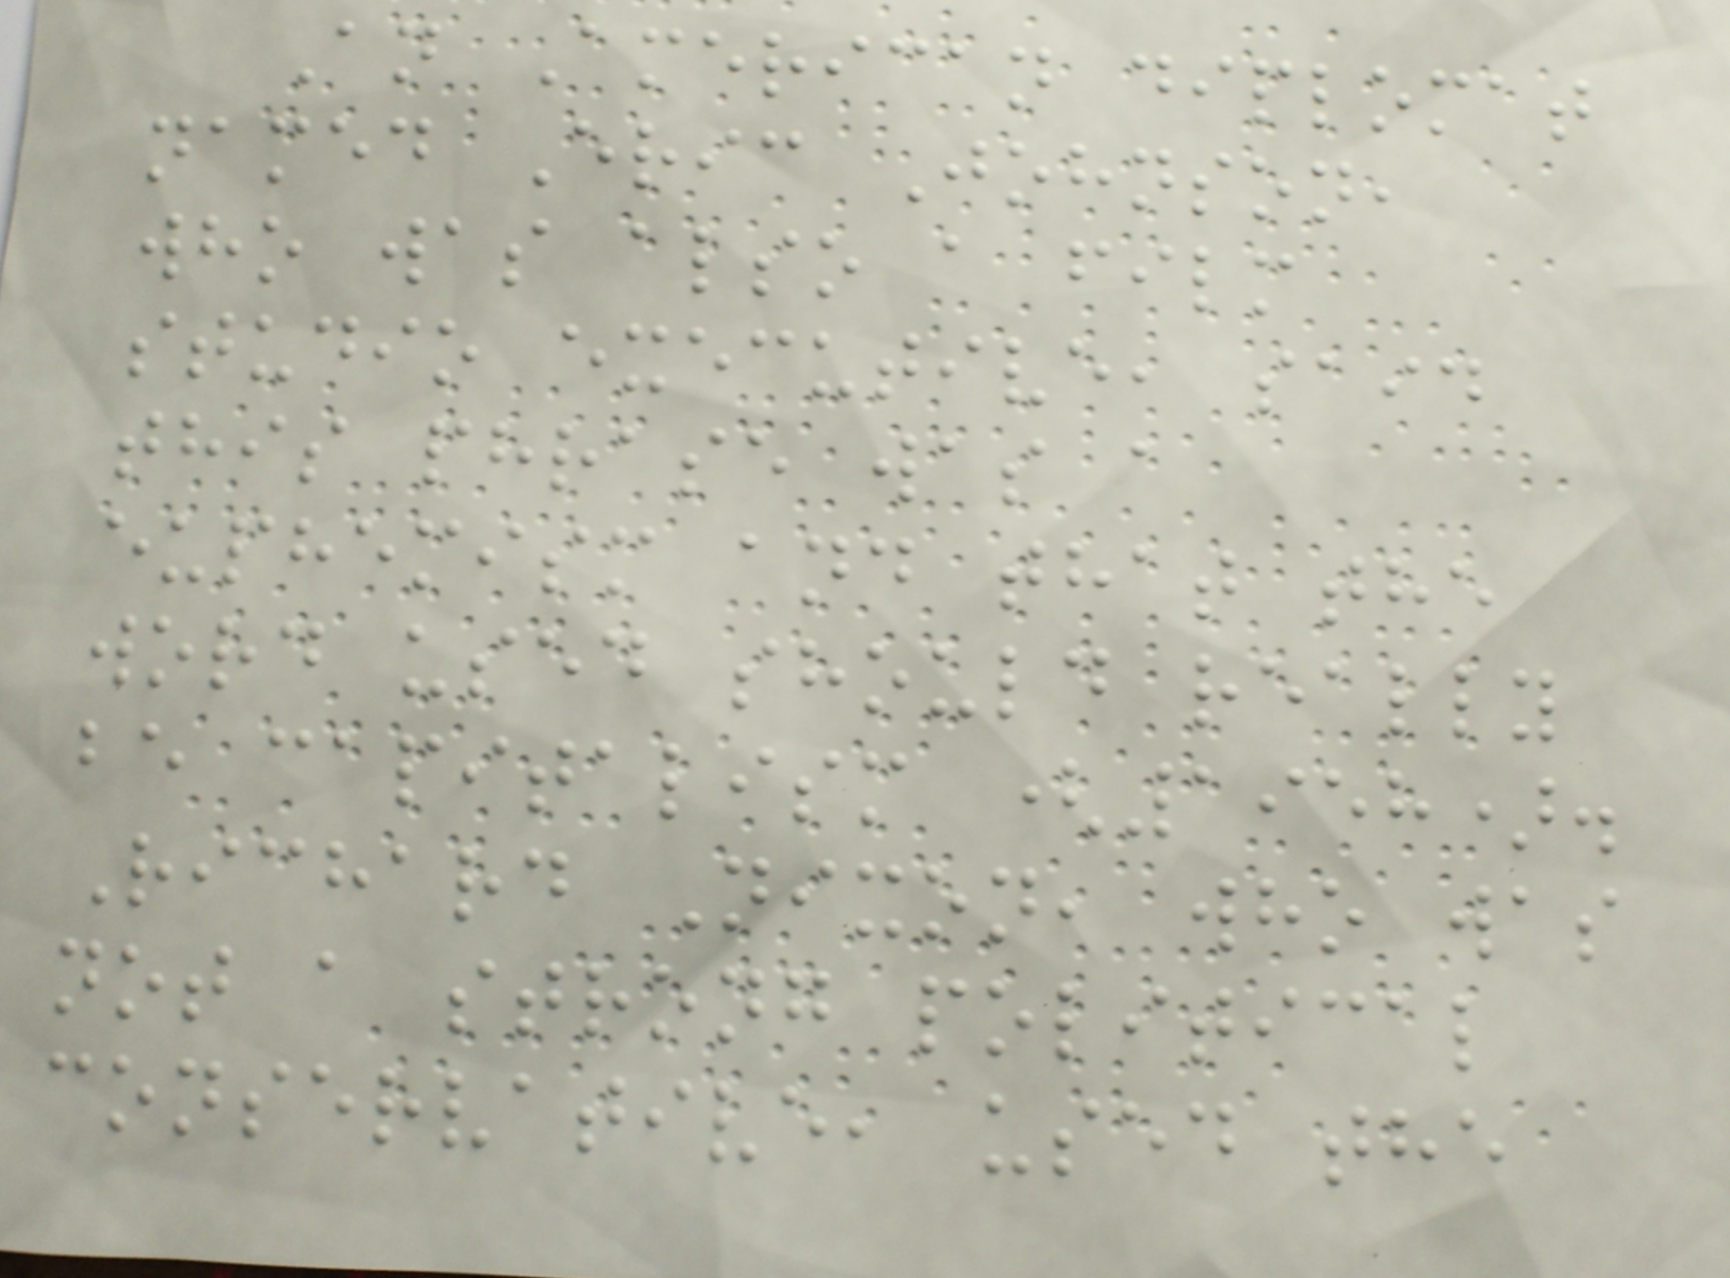An American diplomat
named Eric Johnson,
who was also a film
studio executive, said
this phrase was a
euphemism and that the
word used should really
be capitalism (1958).
Richard Nixon, who was
not a strong political
conservative, used the
